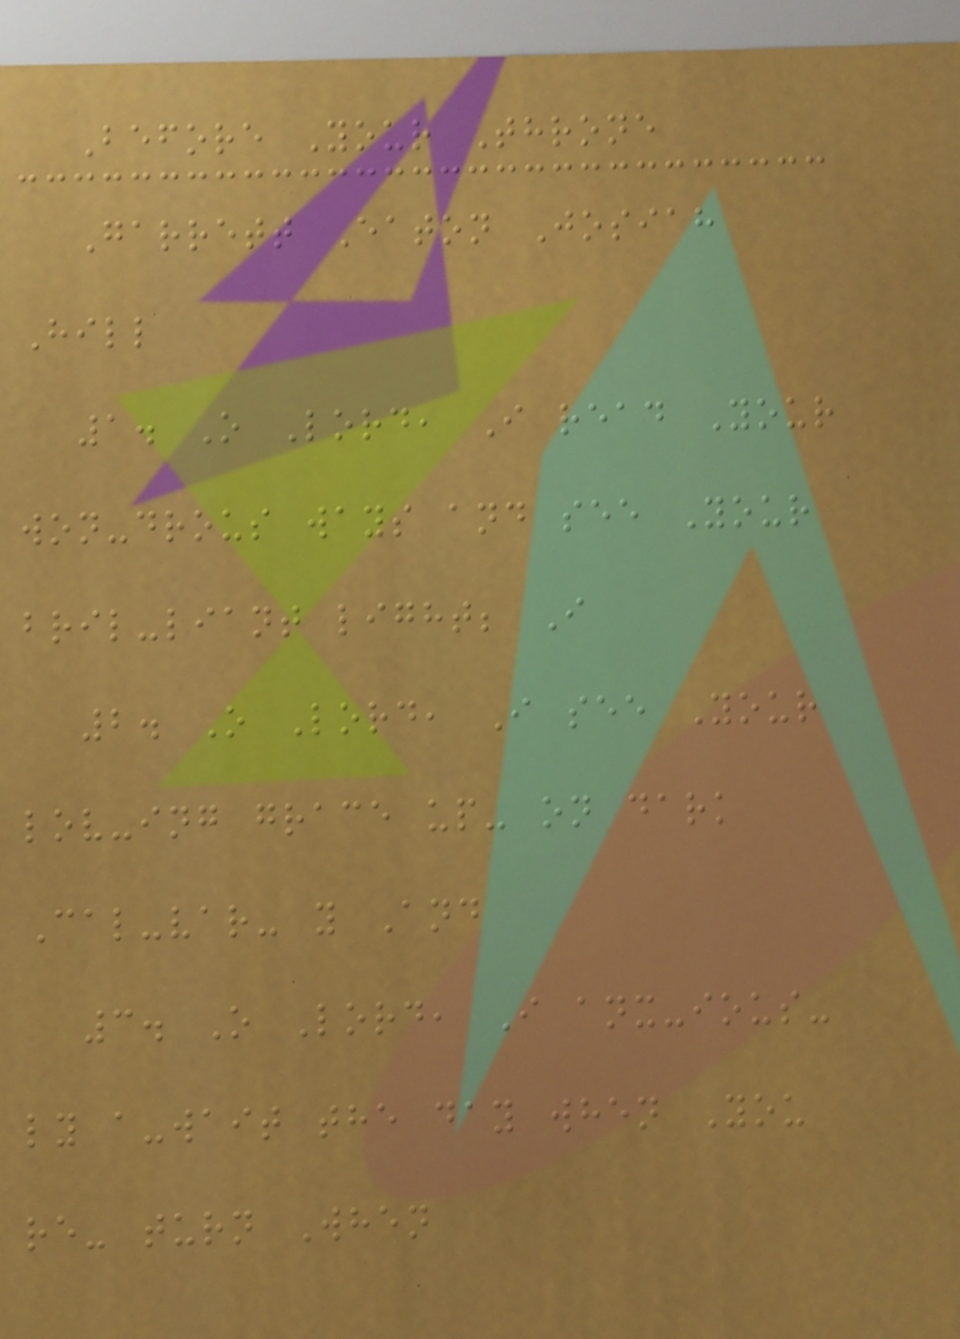Before Your Throne
Garrett Eaton Josiah
Hill
1. O Lord, I read Your
won-drous ways and see Your
bril-liant light; I
2. O Lord, I see Your
lov-ing grace up- on dark
Cal-var- y And
3. O Lord, I anx-ious-
ly a-wait the day when You
re- turn When
